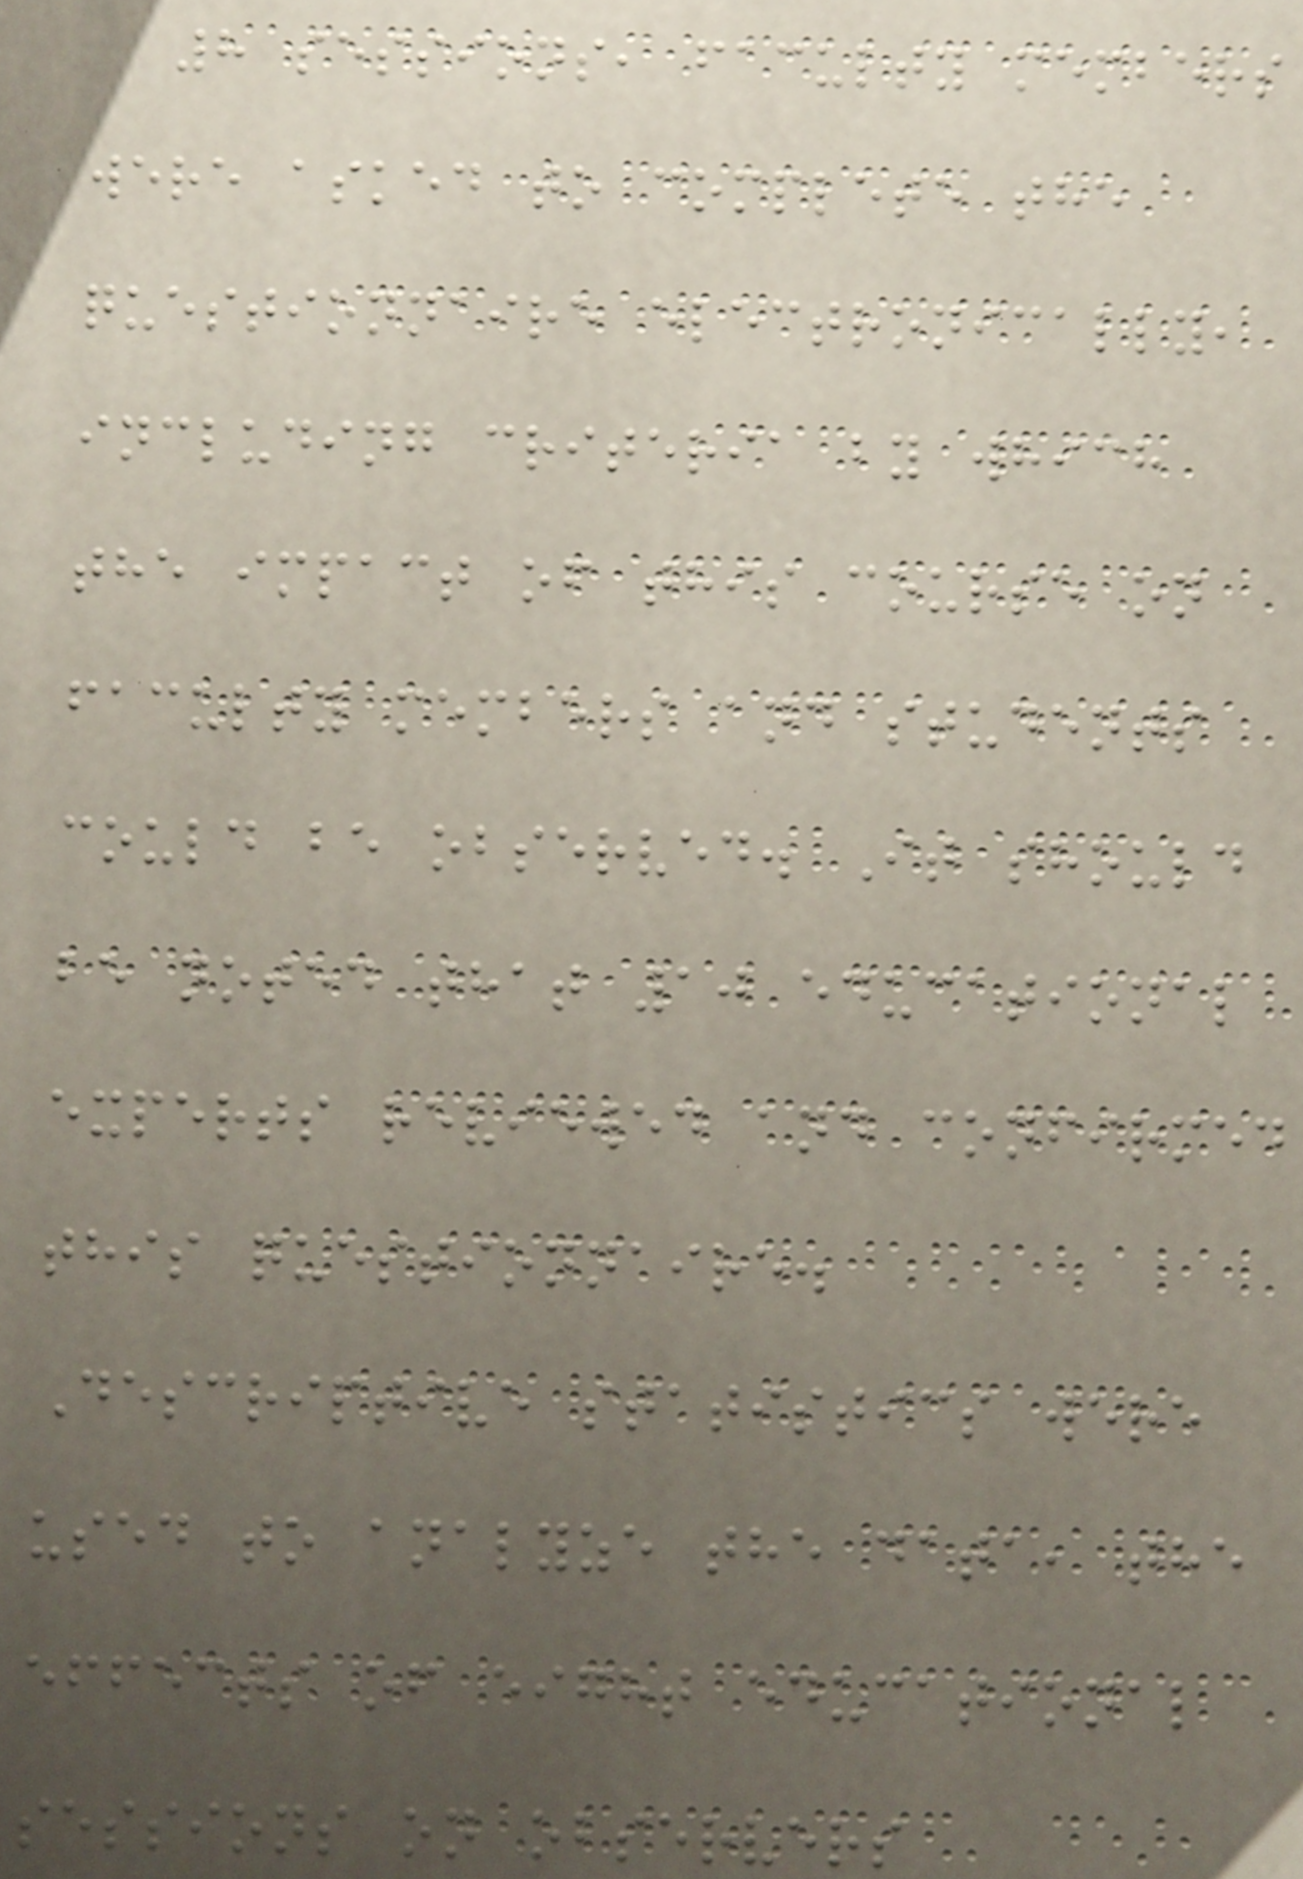8 sessions, faculty members
were asked to complete the
questionnaire electronically,
including criteria by which
the impact of this course on
faculty members and students
could be observed. It should
be noted that 10 educational
experts reviewed and confirmed
this questionnaire.
Descriptive statistics were
used to analyze the data, the
effects of eight educational
sessions on observers
